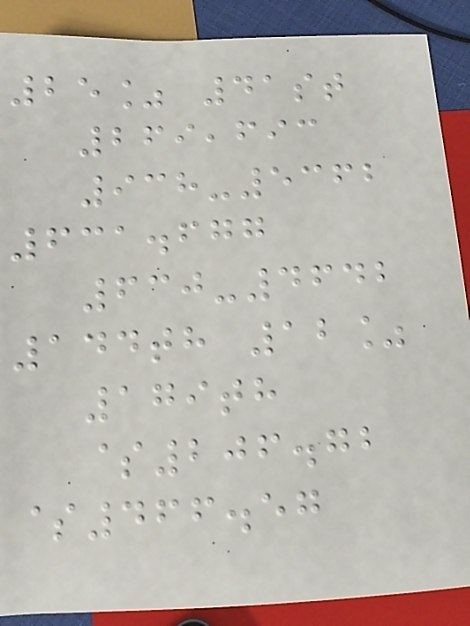25% 41st
269,693
938-5362
631.677
630-4642
144th 12%
179th
$206.72
$466.57
